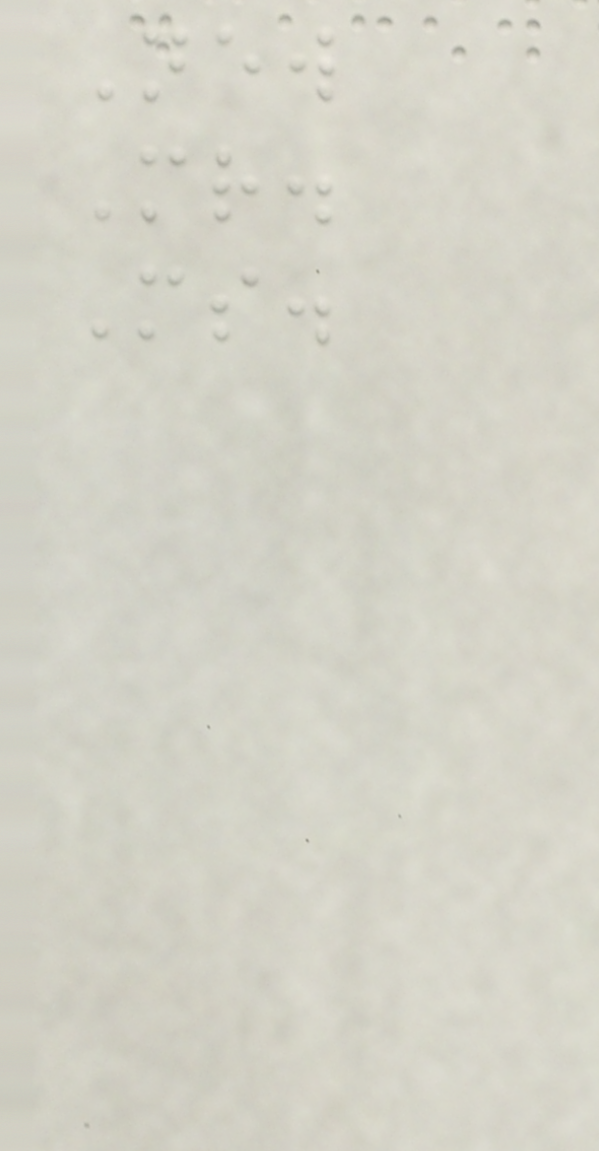New
Mr.
Ms.
